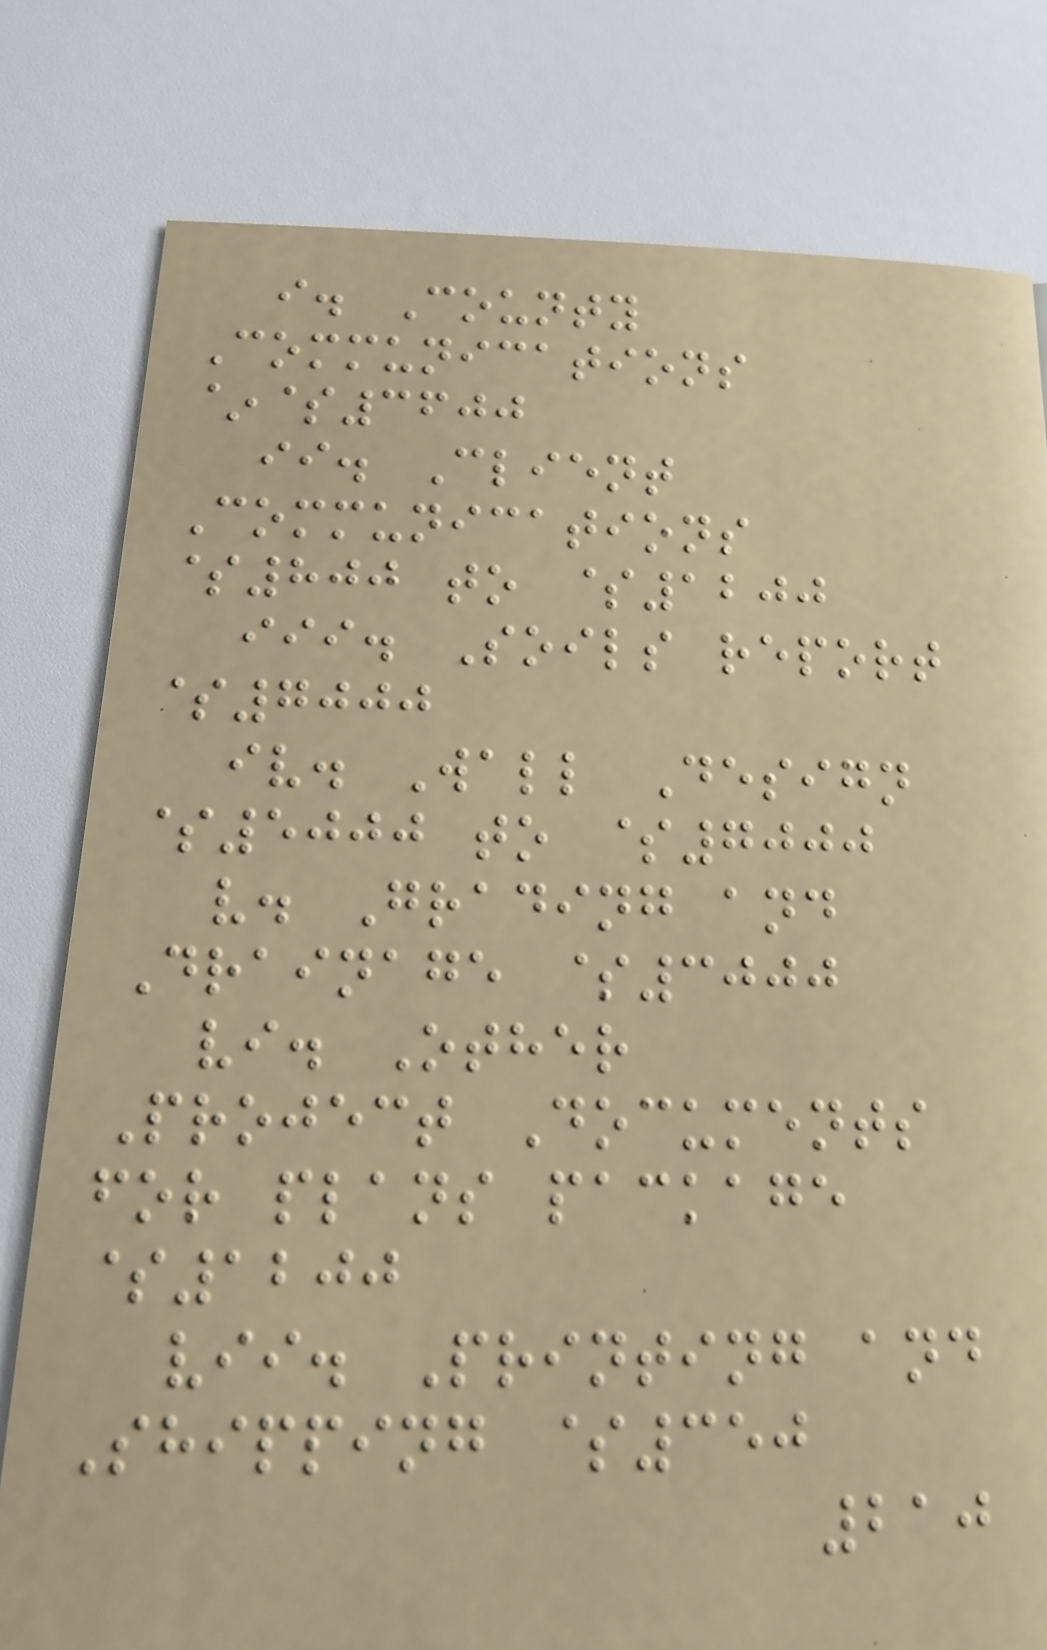i. County
Communications
~$3600
ii. Client
Communications
$800 to $1200
iii. Soils report
$7000
iv. Wall Design
$5000 to $7000
v. Grading and
Drainage $3000
vi. Other
Project Documents
for plans package
$1200
vii. Printing and
Shipping $350
210
